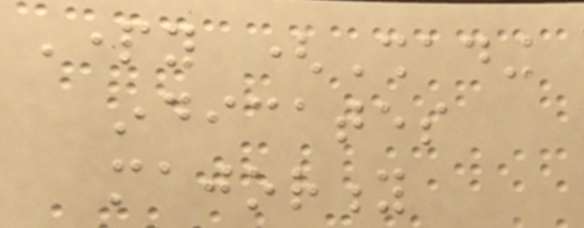Party (Shading
indicates
majority
